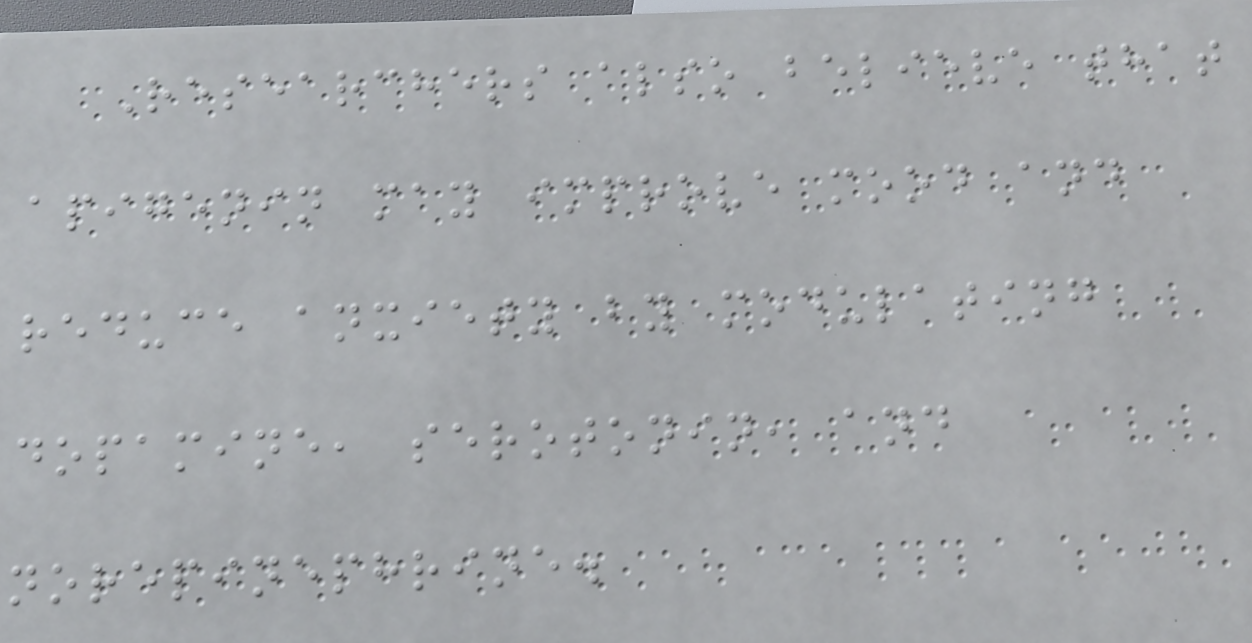Researchers also believe that
apigenin may improve mood and
reduce anxiety by modulating
dopamine, serotonin, and
norepinephrine.
